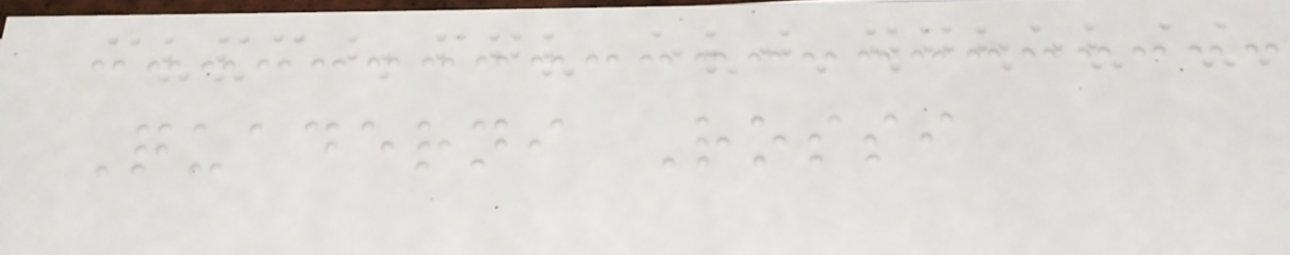Quaderni Rossi
